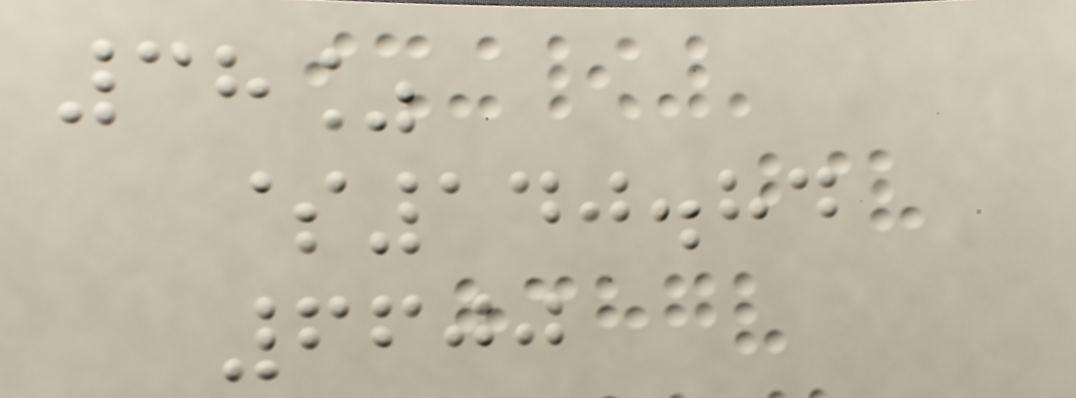38%
$140.84
6600
